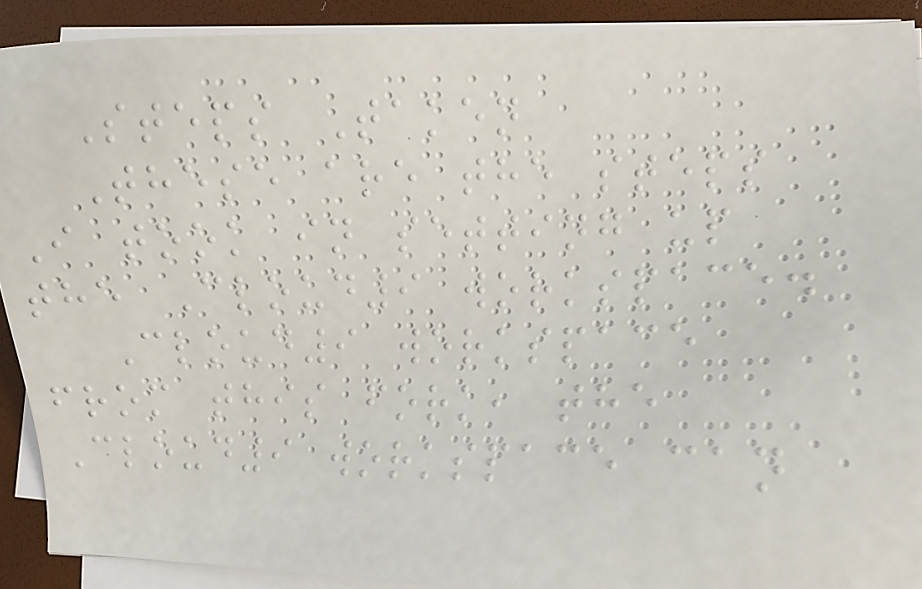Steps Taken
These are the steps
I took in setting up
the Cloud9 workspace.
Cloud9 workspace
from this fork, the
Cloud9 workspace can
